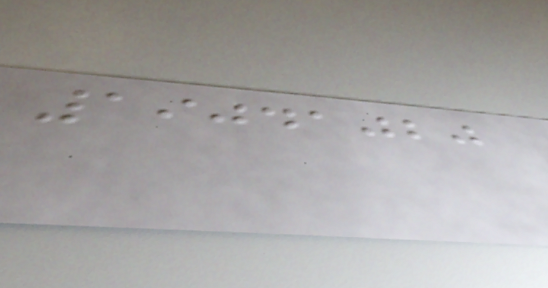19041020
